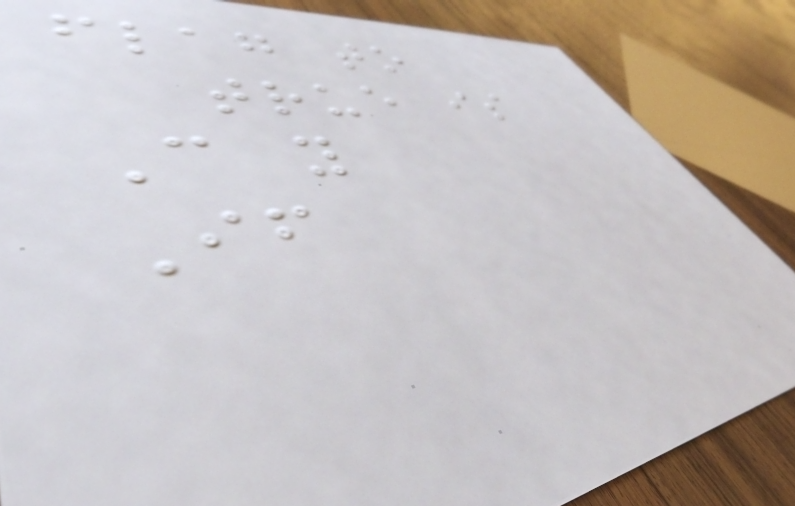flag to
true is
Can you
If
